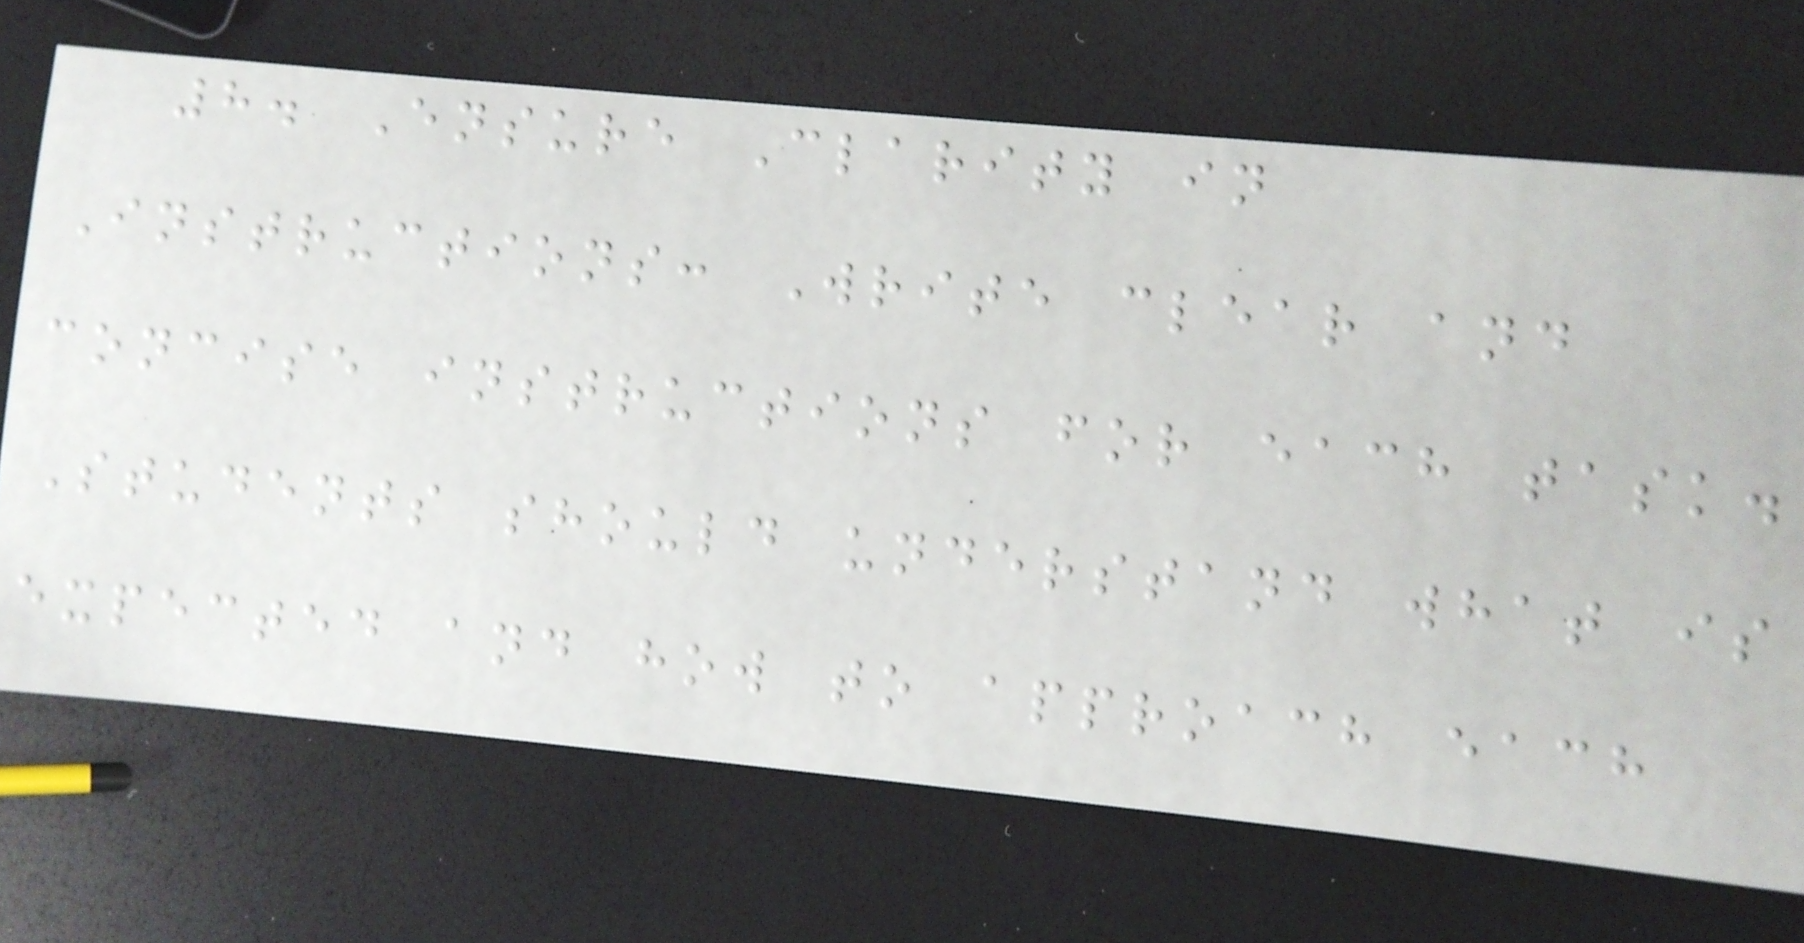8. Ensure Clarity in
Instructions: Write clear and
concise instructions for each task.
Students should understand what is
expected and how to approach each
